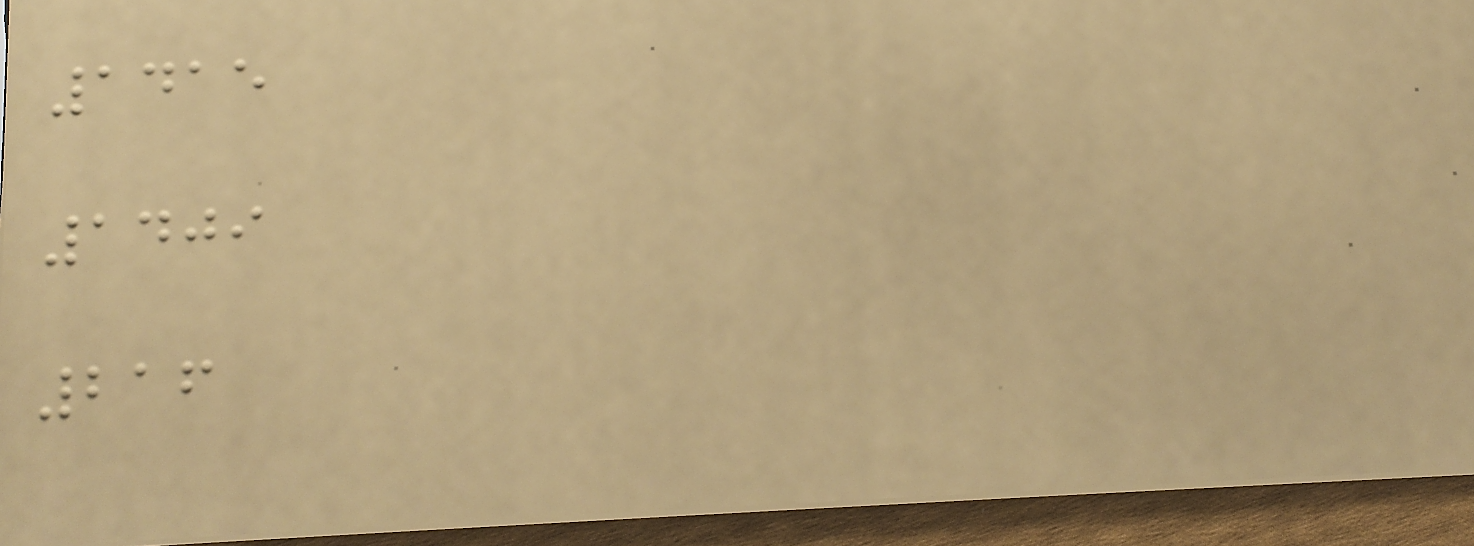1415
1409
216
